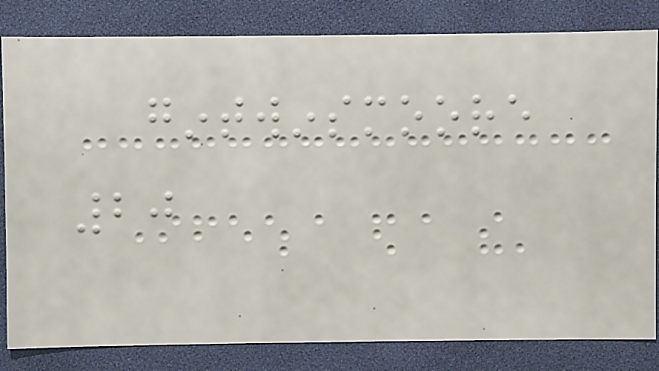gintwinsmoore
20
